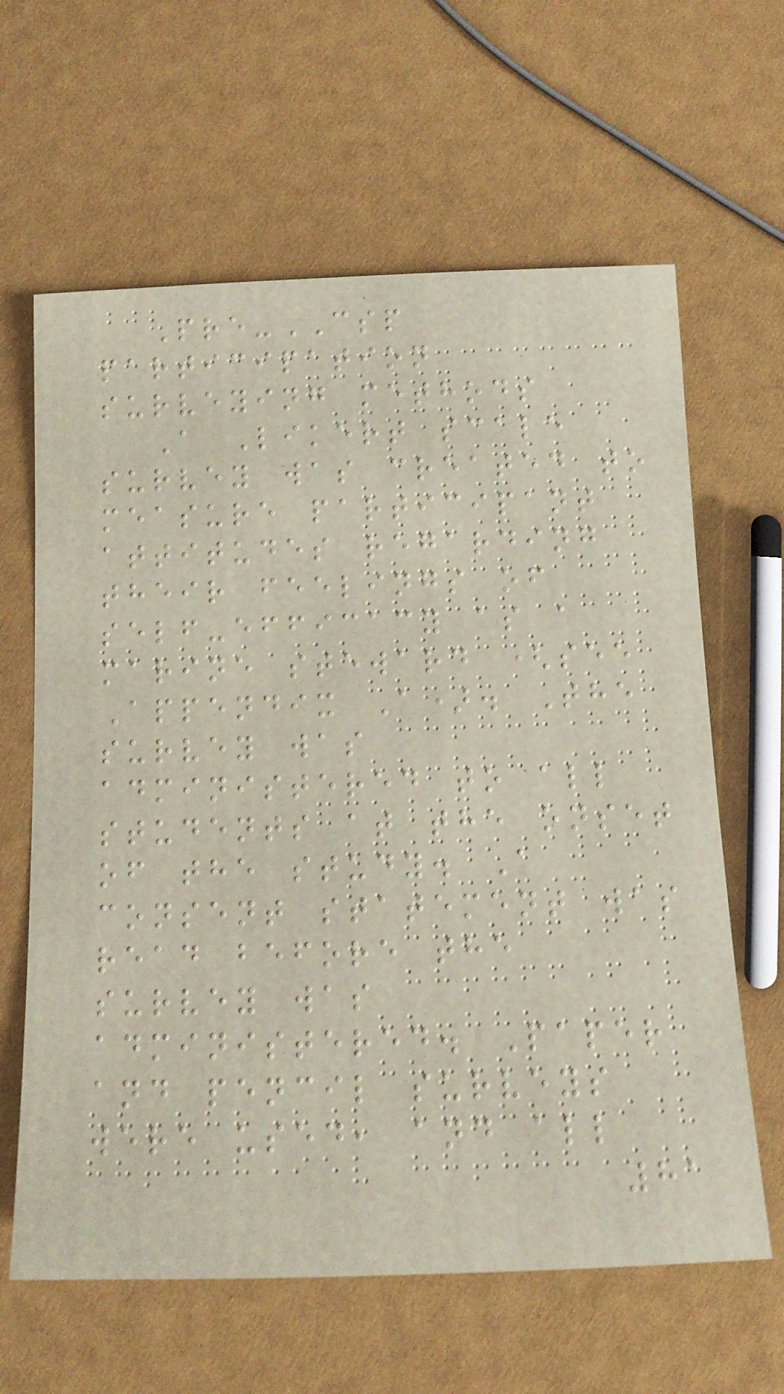Pre-CSP
participation
surveying methods
A Likert scale
survey was created to
measure participant
attitudes regarding
their feelings of
self-efficacy as a
marine steward (see
Appendix A). The
survey was
administered to all
students at the onset
of the study. A
consent statement was
read before the
survey was
administered. Paper
and pencil surveys
were used, and all
81
